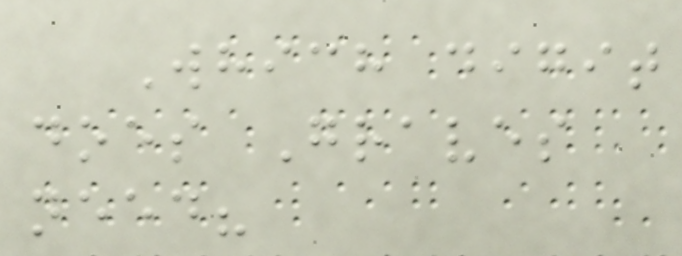Which digit
does Graves
need?
